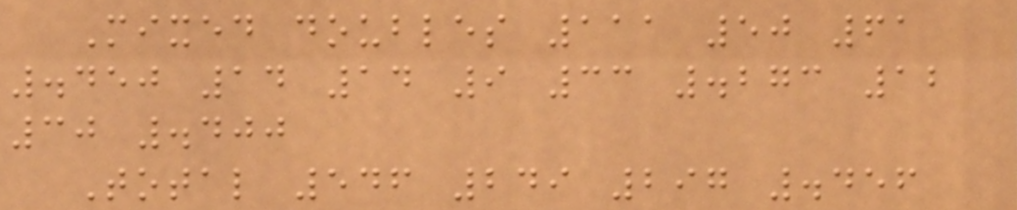Mixed doubles 111 50 61
.450 14 14 9 33 .273 12
30 .400
Total 546 249 297 .456
